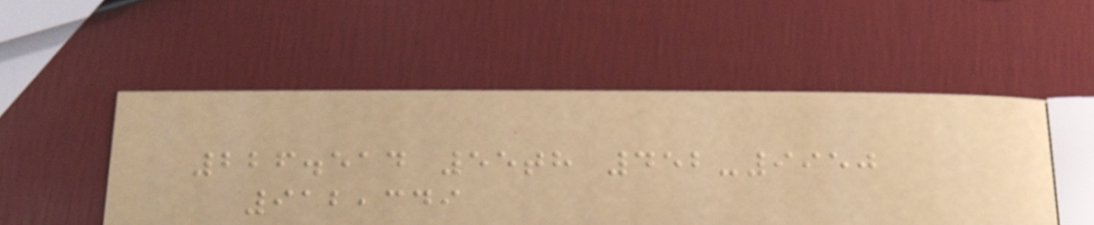226.514 55th 452-9950
912,349
